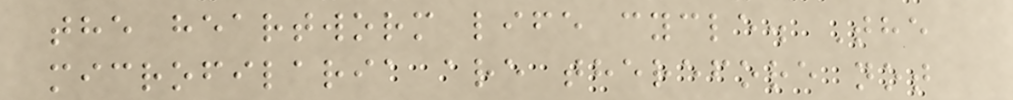the heartworm life cycle. The
microfilaria are therefore not
